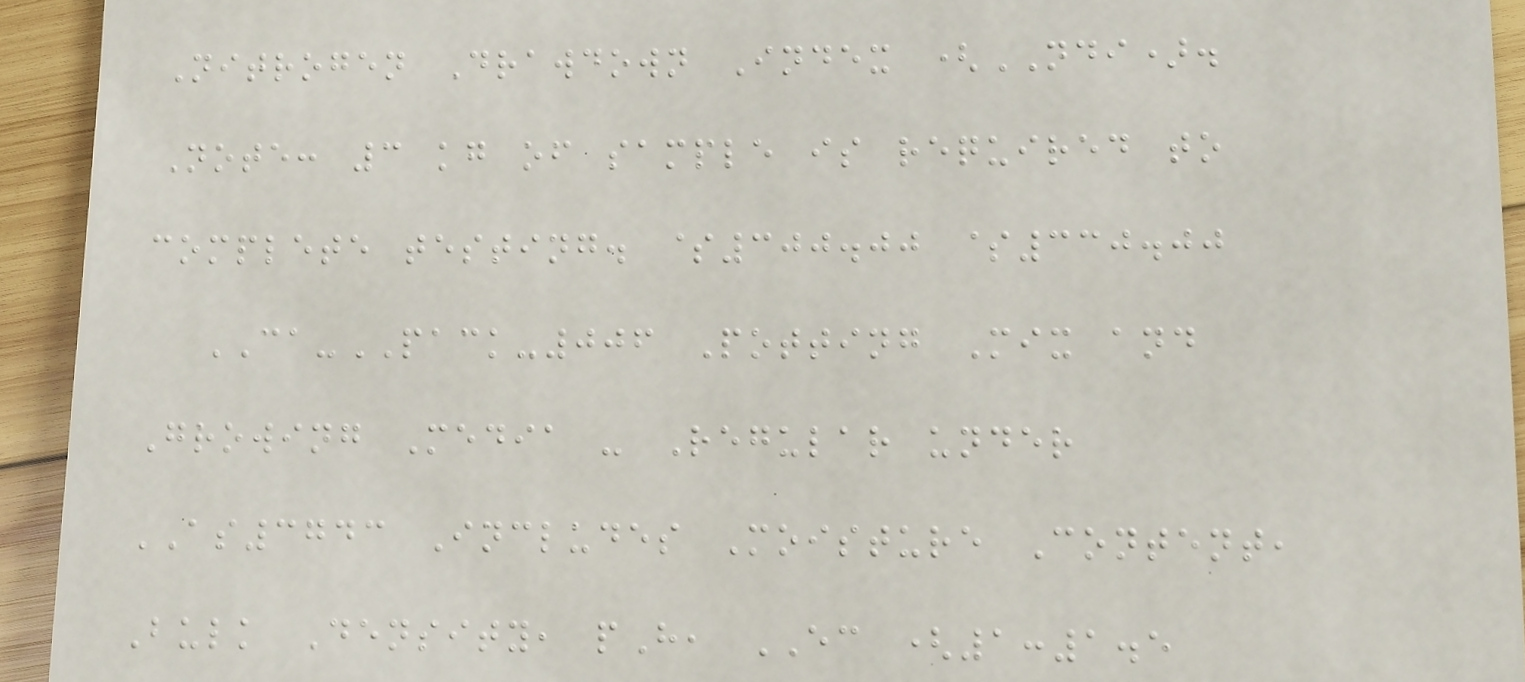Nitrogen Drawdown Index (NDI).
Note: 3 kg of sample is required to
complete testing. $300.00 $330.00
CA-PACK-006 Potting Mix and
Growing Media - Regular under
AS3743 Includes Moisture Content,
Bulk Density, pH, EC (1:1.5
